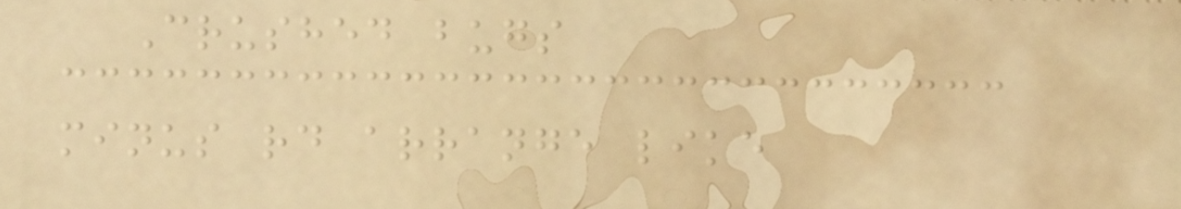Crushed bugs
minus rd arrange like
